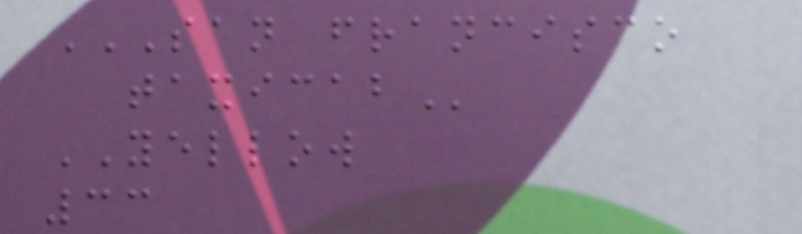SAN FRANCISCO
TAXICAB
YELLOW
33
